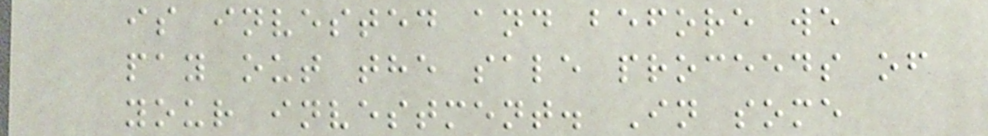is invested and before we
pay out the sale proceeds of
your investment. In some
